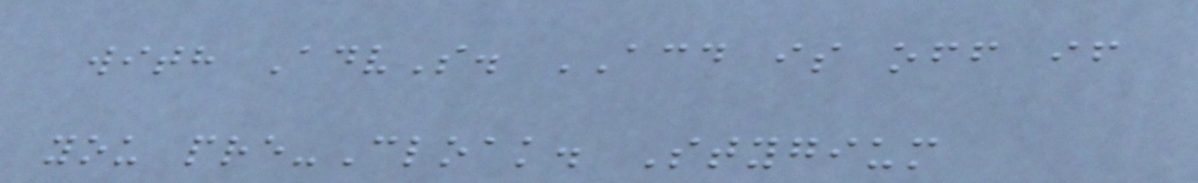with AdvS. ACD is off if
you pre-Cloak. Stygium
